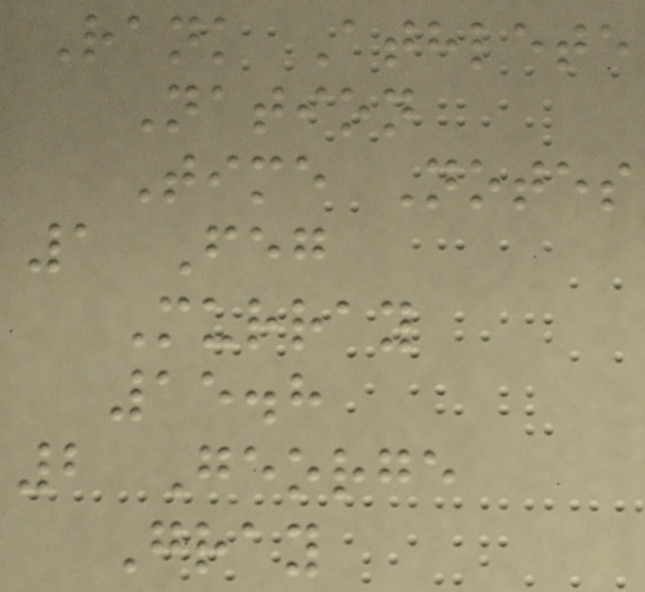Rank Athlete
Nation
Time Notes
1 Feg
Murray
15.8
2 George
Gray
